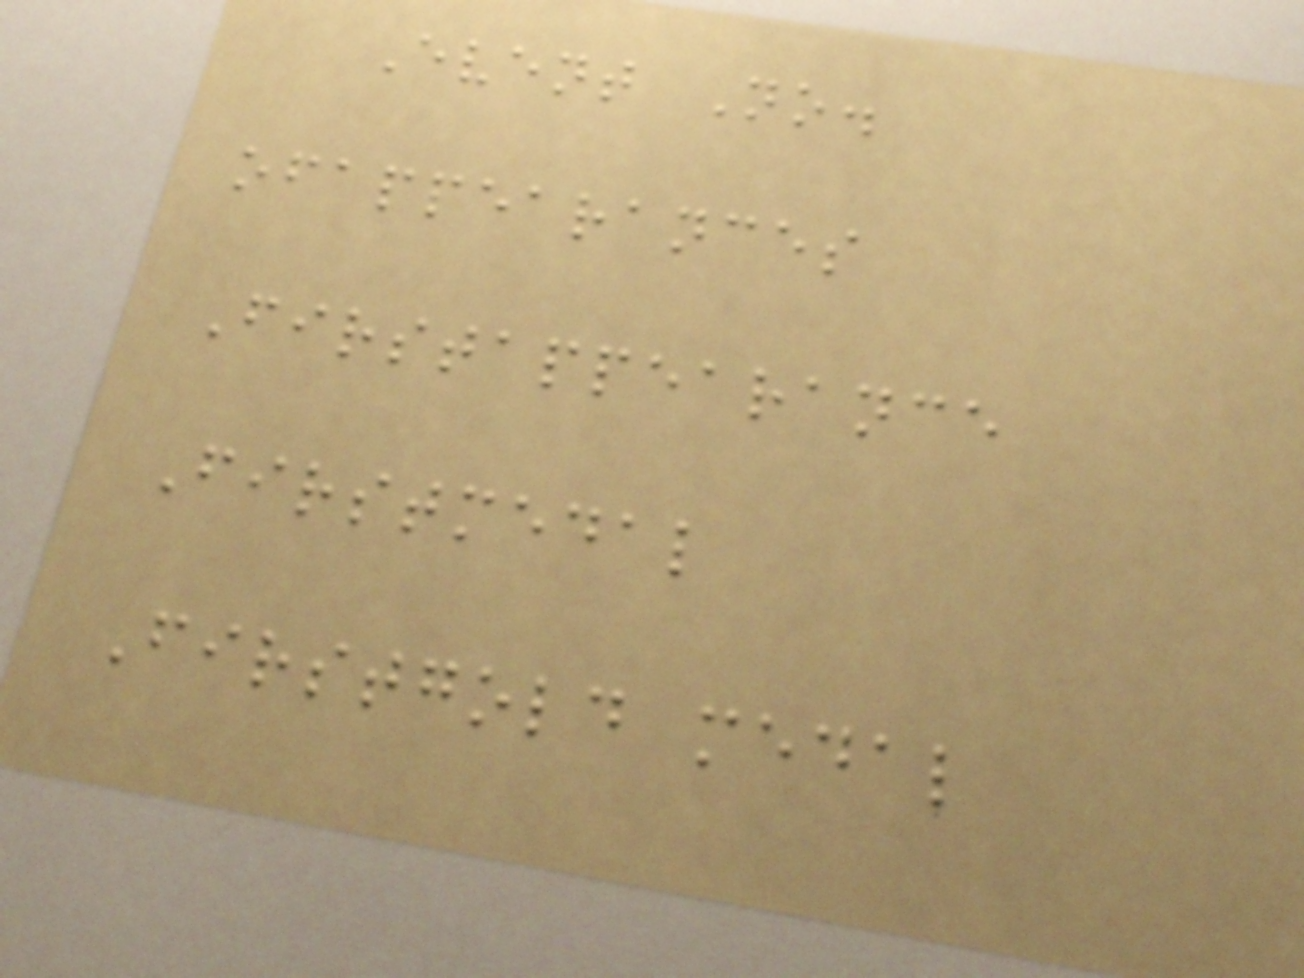Event No.
ofappearances
Firstappearance
Firstmedal
Firstgold medal
